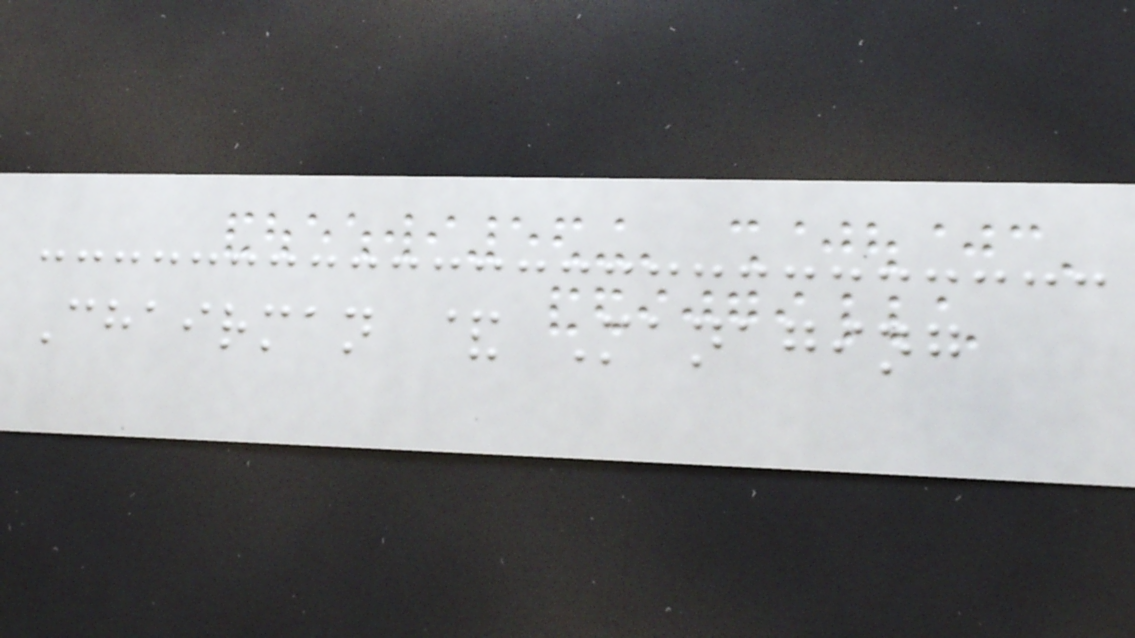Chairman & Managing
